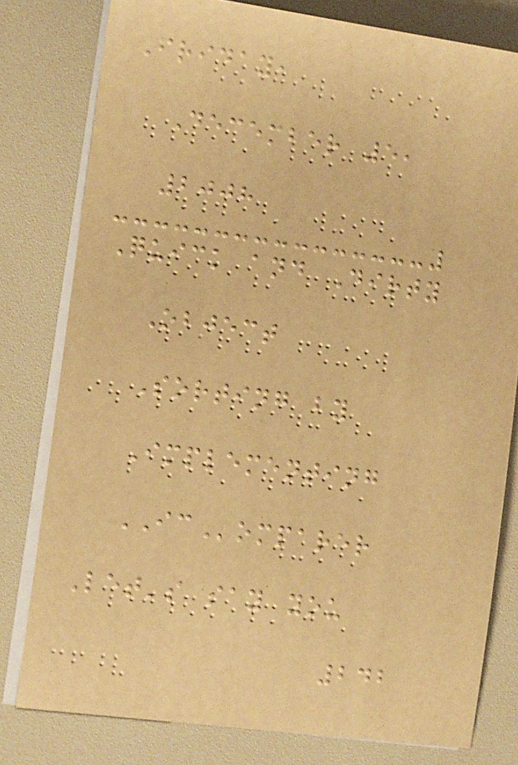Friday,
December 5,
2008
Quick and Dirty
Object
Sorting by
Implementing
IComparer
Let's say you
242
